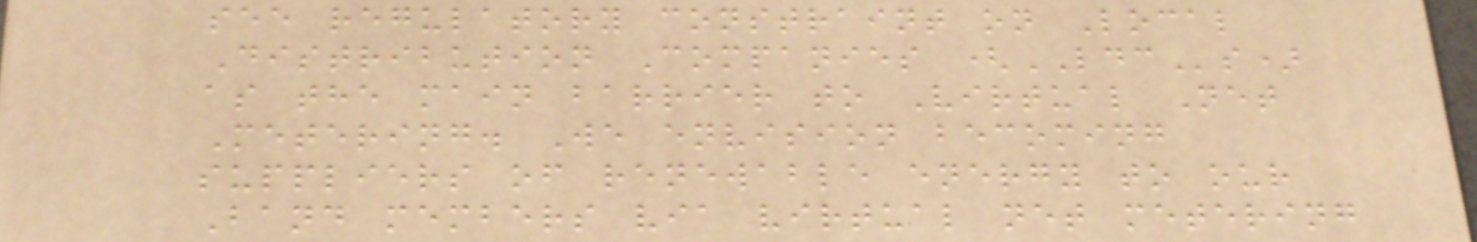see regulatory constraint on Local
Distribution Companies (LDCs)
as the main barrier to Virtual Net
Metering. We envision becoming
suppliers of renewable energy to our
Band members via virtual net metering
